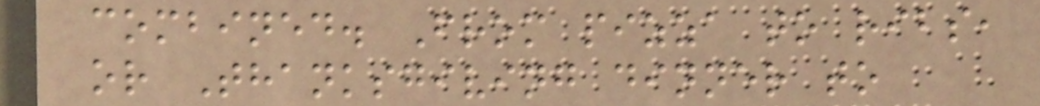combined. From pizza to ribs,
or Thanksgiving dinner to
